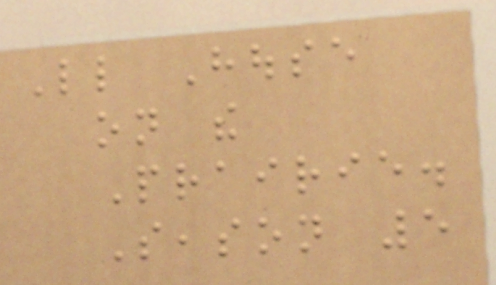Little House
on the
Prairie.
Season 5
